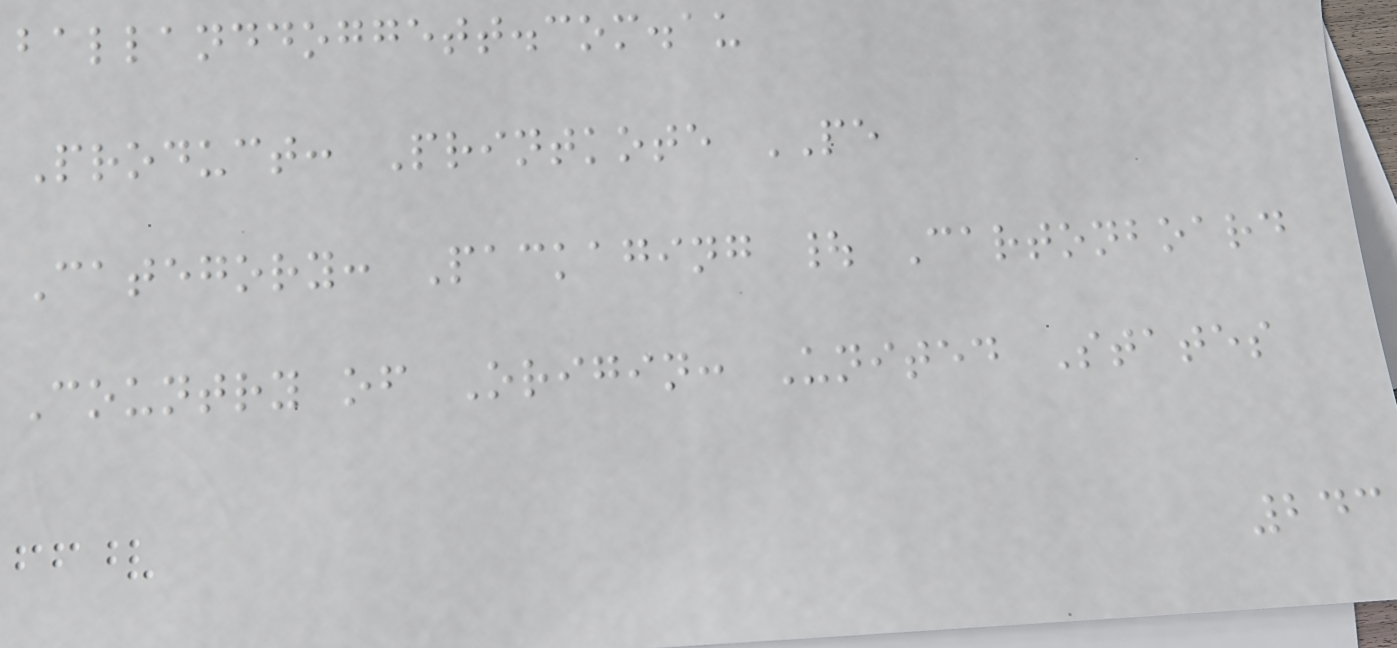ballanddoggett.com.au
Product: Printkote PE
Category: Packaging | Cartonboard
Country of Origin: United States
243
